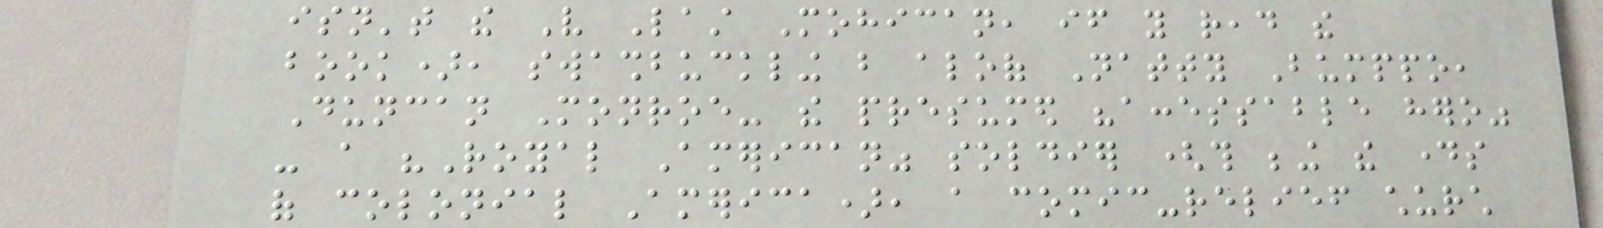isn't the Very Last Mohican, if you read the
book), swashbuckling but aloof Natty Bumppo,
Duncan Monroe- the presumed "accessable hero"
- a "Royal American" soldier (this being the days
of colonial America), a comic-relief church
